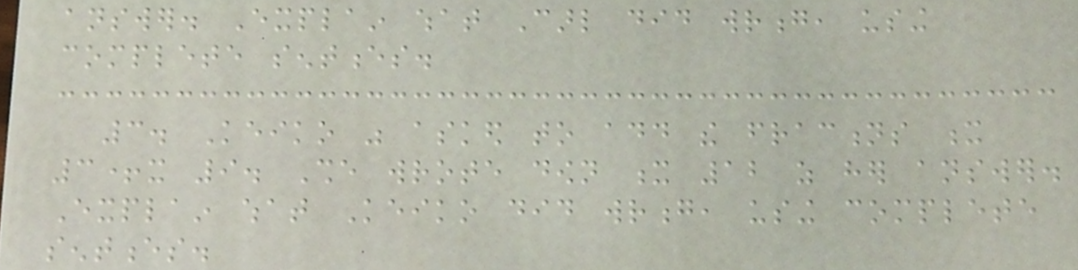answer. Explain what Carl did wrong, using
complete sentences.
3. Keiko was asked to add the fractions x
3+x 9. She wrote down x 12 as her answer.
Explain what Keiko did wrong, using complete
sentences.
